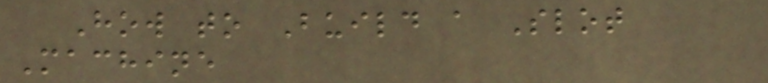How to Build a Slot
Machine
